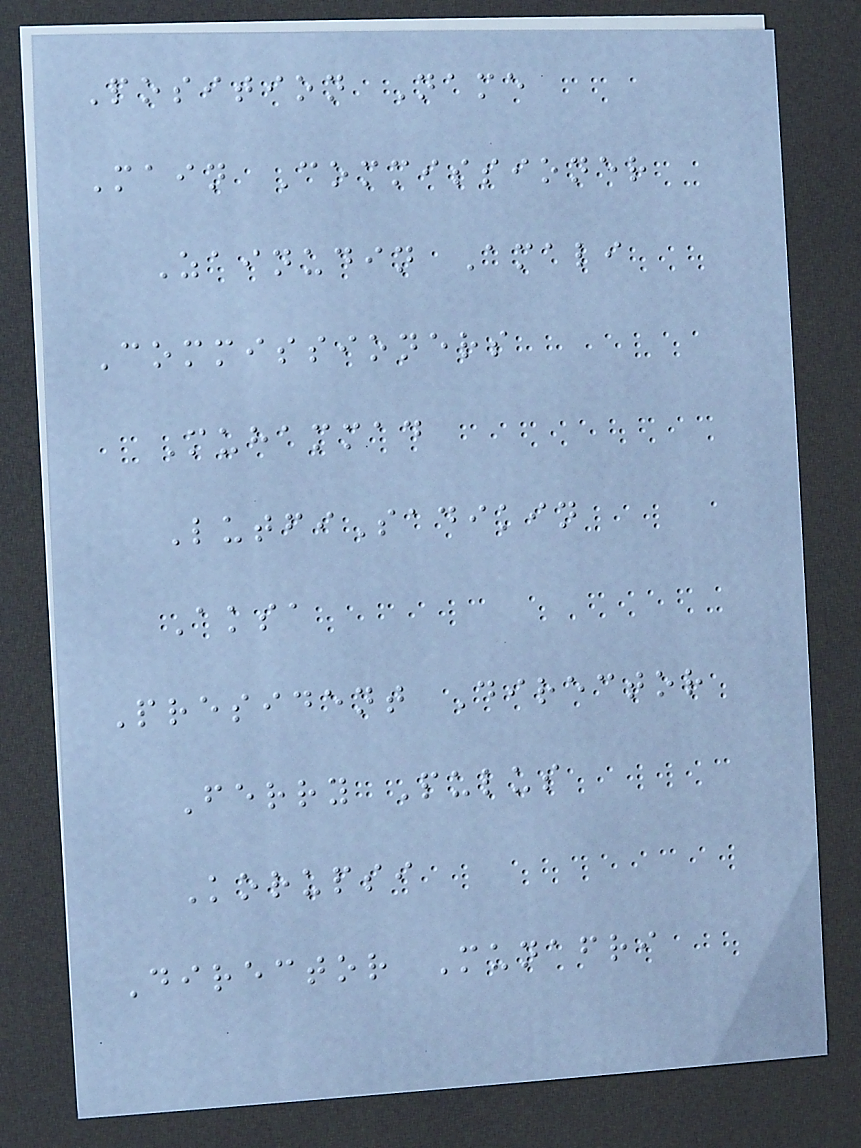Position Name
Main Commissioner
Zainudin Amali
Commissioners
Muhammad
LutfiSadikin
Aksa
President Director
Ferry Pulus
Korupsi
Director Munafri
